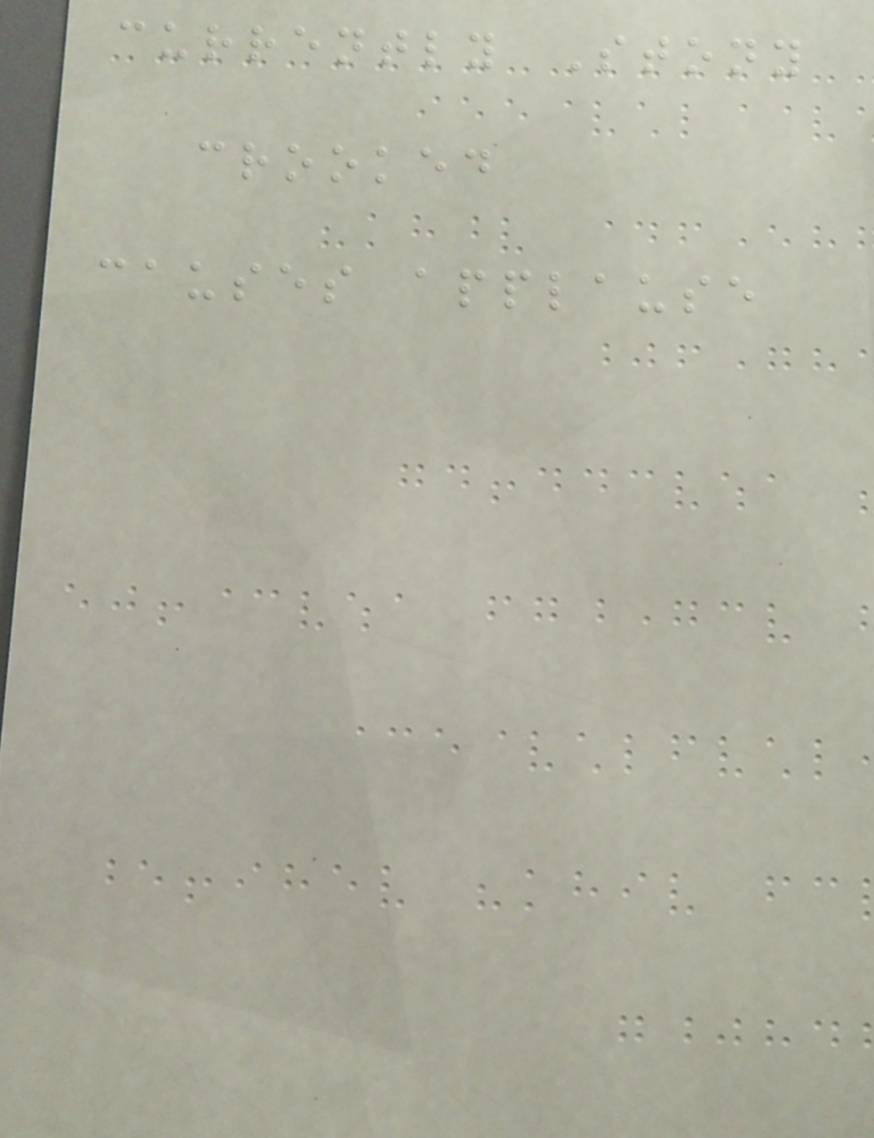currently Stony
crooked
causes applause
